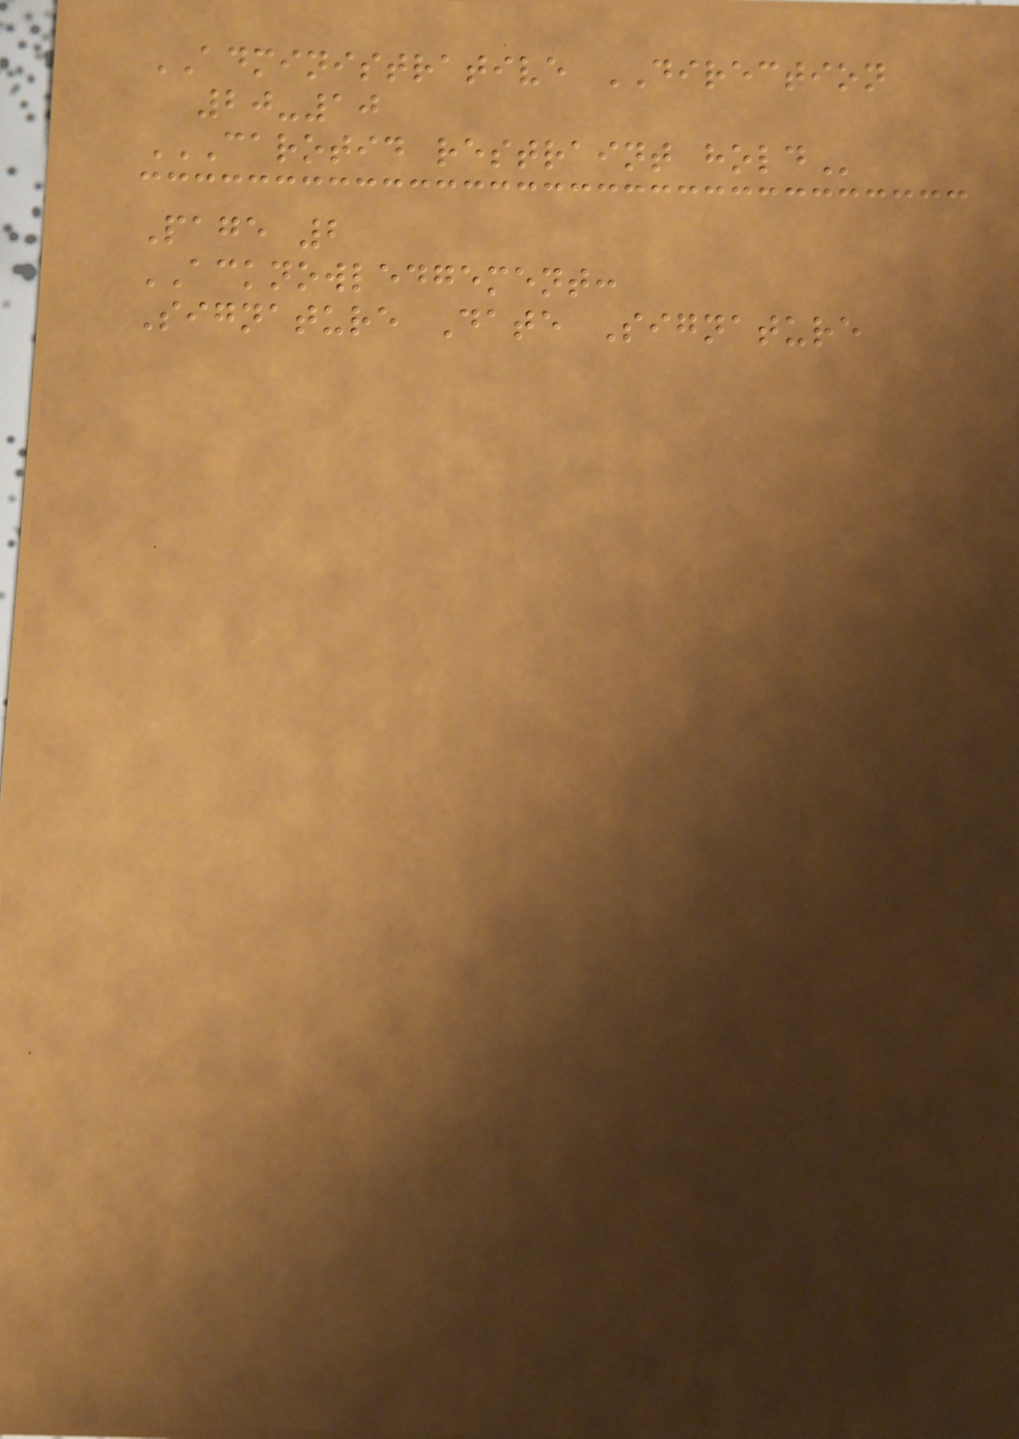ADMINISTRATIVE DIRECTION
20-10
CAROTID RESTRAINT HOLD
Page 2
ACKNOWLEDGEMENT:
Signature Date Signature
